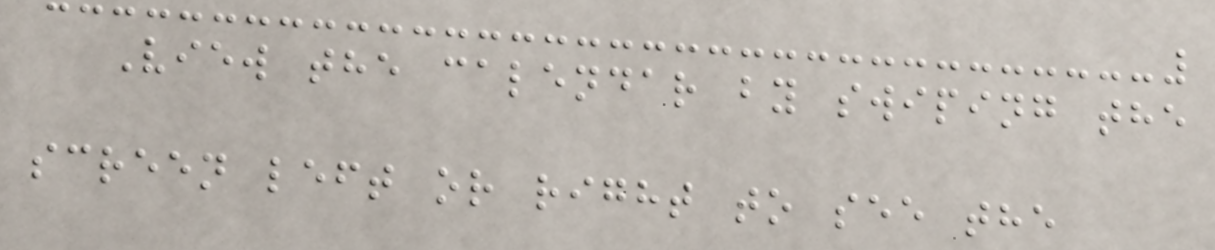View the calendar by swiping the
screen left or right to see the
